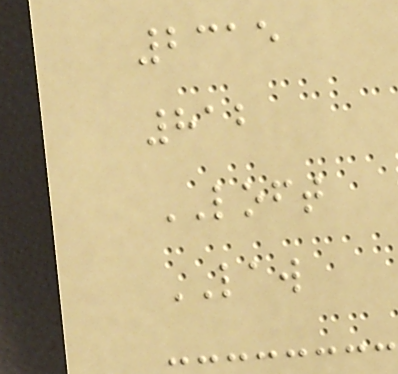2315
812
LOFT
LAW
